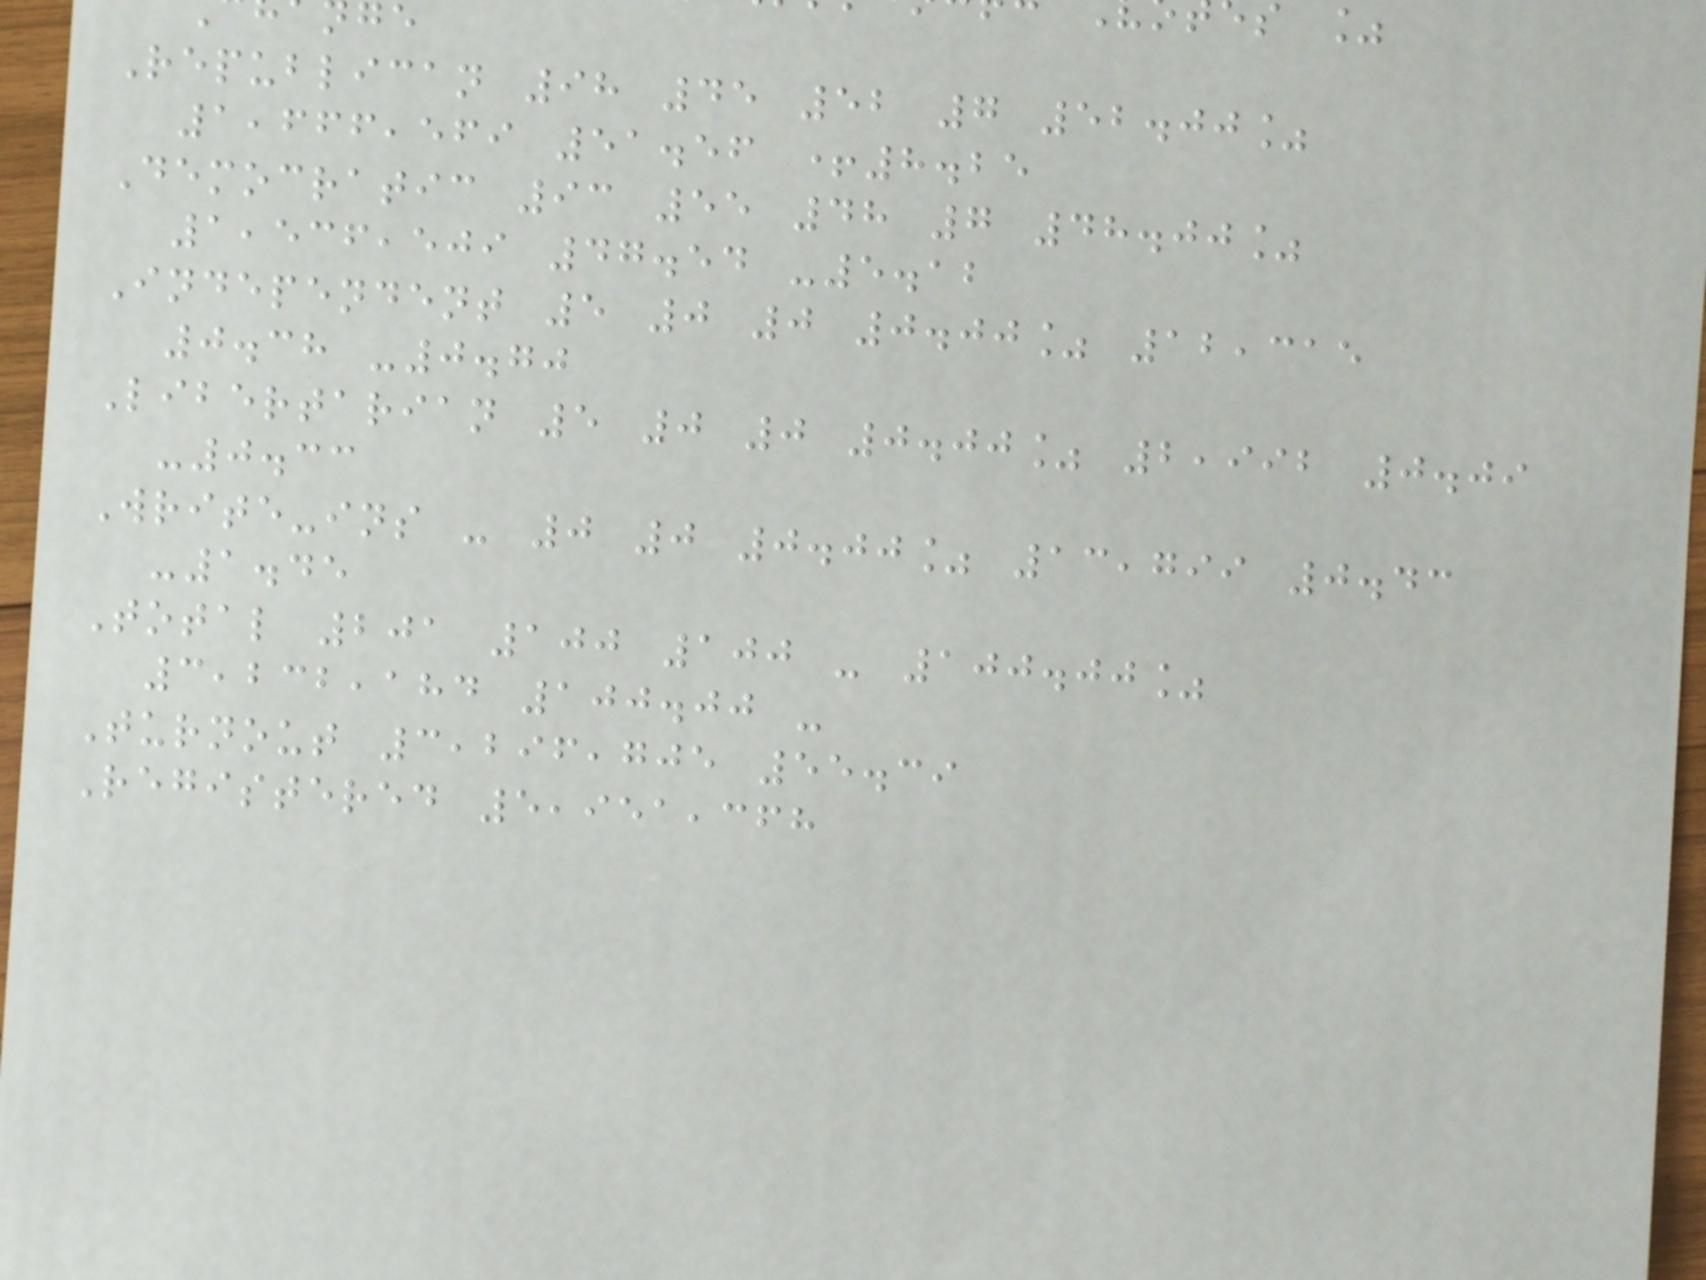Republican 98 45 52 7 52.00%
1,666,569 51.56 +8.25
Democratic 93 55 48 7 48.00%
1,536,509 47.54 -5.12
Independent 5 0 0 0.00% 12,315
0.38 -0.70
Libertarian 5 0 0 0.00% 2,992 0.09
-0.33
Write-ins - 0 0 0.00% 13,799 0.43
-1.45
Total 201 100 100 - 100.00%
3,232,184 100.00 -
Turnout 3,296,705 55.39
Registered 5,951,368
